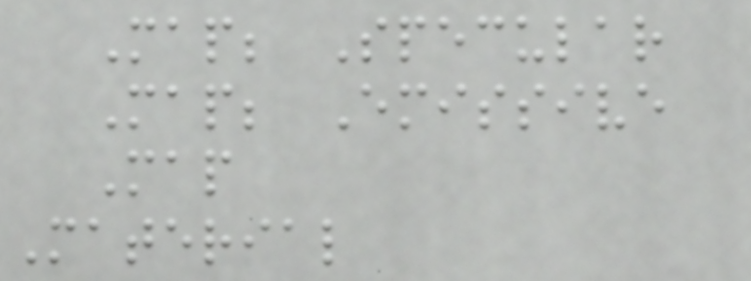Map; Specular
Map; Emissive
Map
Material
